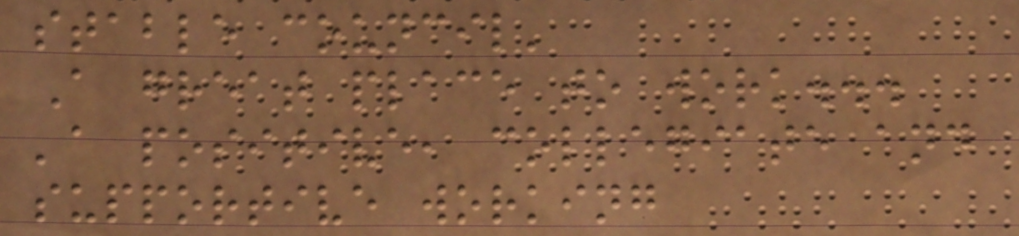stable council'
A great place to work...
'a positive, collegiate and
supportive working
